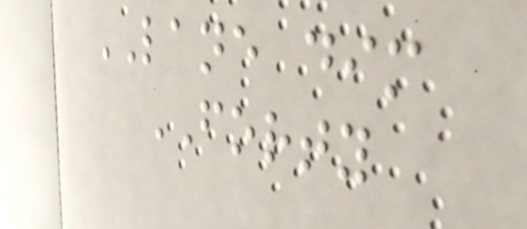LANE dim
FORTY
